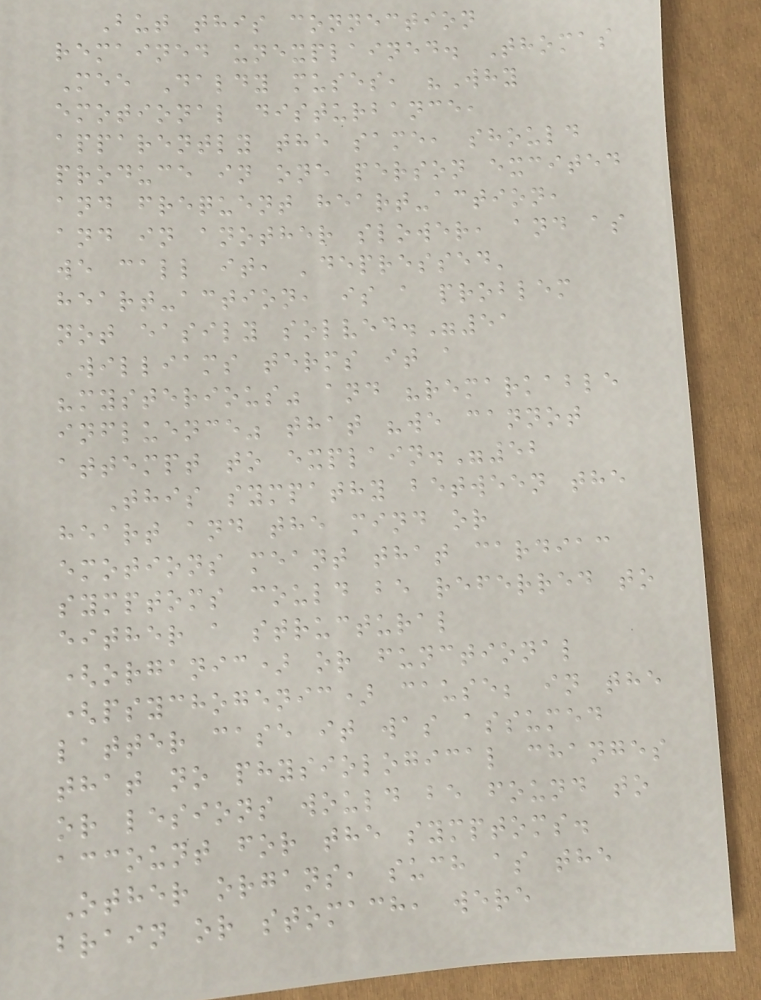But this connection
remained unexplained. Thomas
Mee Daldy muses, "Why
emotional disturbance,
apparently the same, should
produce in one person excited
and frequent heart-action,
and in another slower, and as
we call it, 'depressed'
heart-action, is a problem
not easily solved."51
Williams terms it a
"mysterious" and "remarkable
influence" that "we cannot
attempt to explain."52
This sympathy between the
heart and the mind or
emotions meant that cardiac
symptoms could be referred to
either a structural
(organic) or functional
(psychogenic) cause; in the
latter case it was assumed
that no physiological changes
or lesions would be found to
account for the symptoms.
Other organs, such as the
brain or stomach, were
